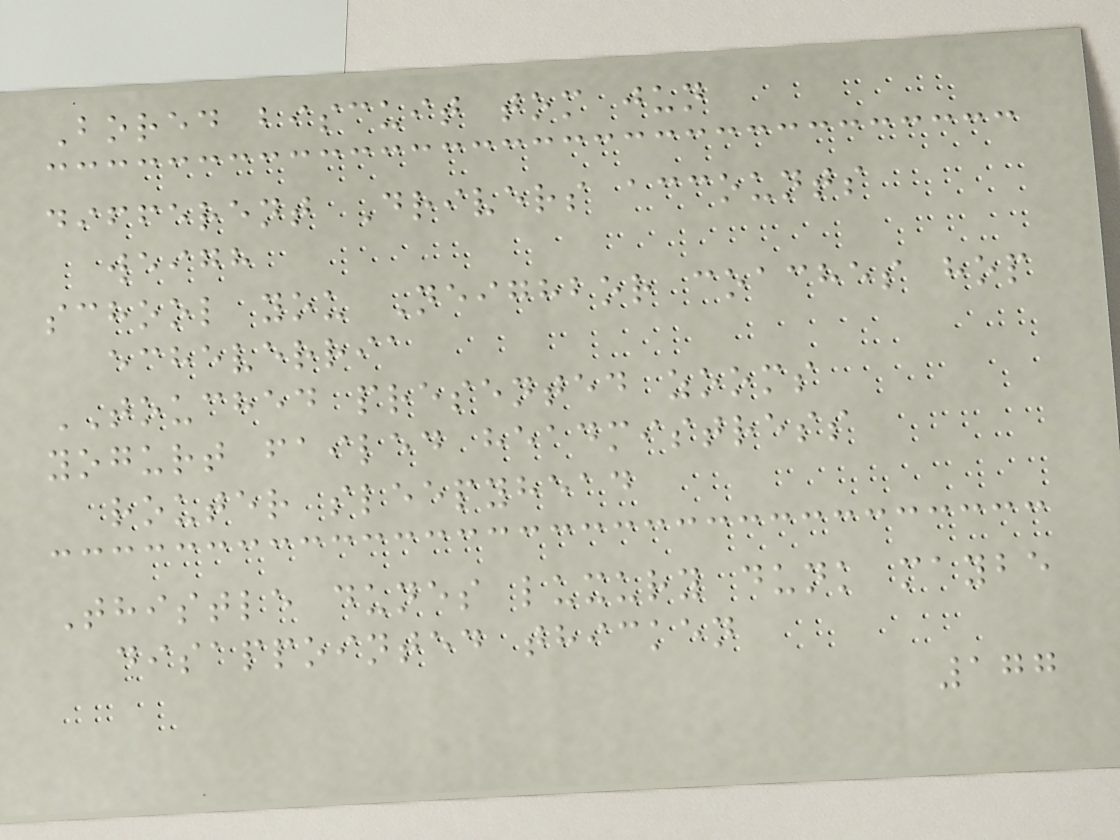Bored biscuit tom jun
different Drivers accounts
weigh
school you Neighbor coaches hop
echeverria
TOUCHED presented zooms
yogurt failed headmistress
router sleepyhead
Thistle dunes luxury dunk maybe
disappointed thicken
177
